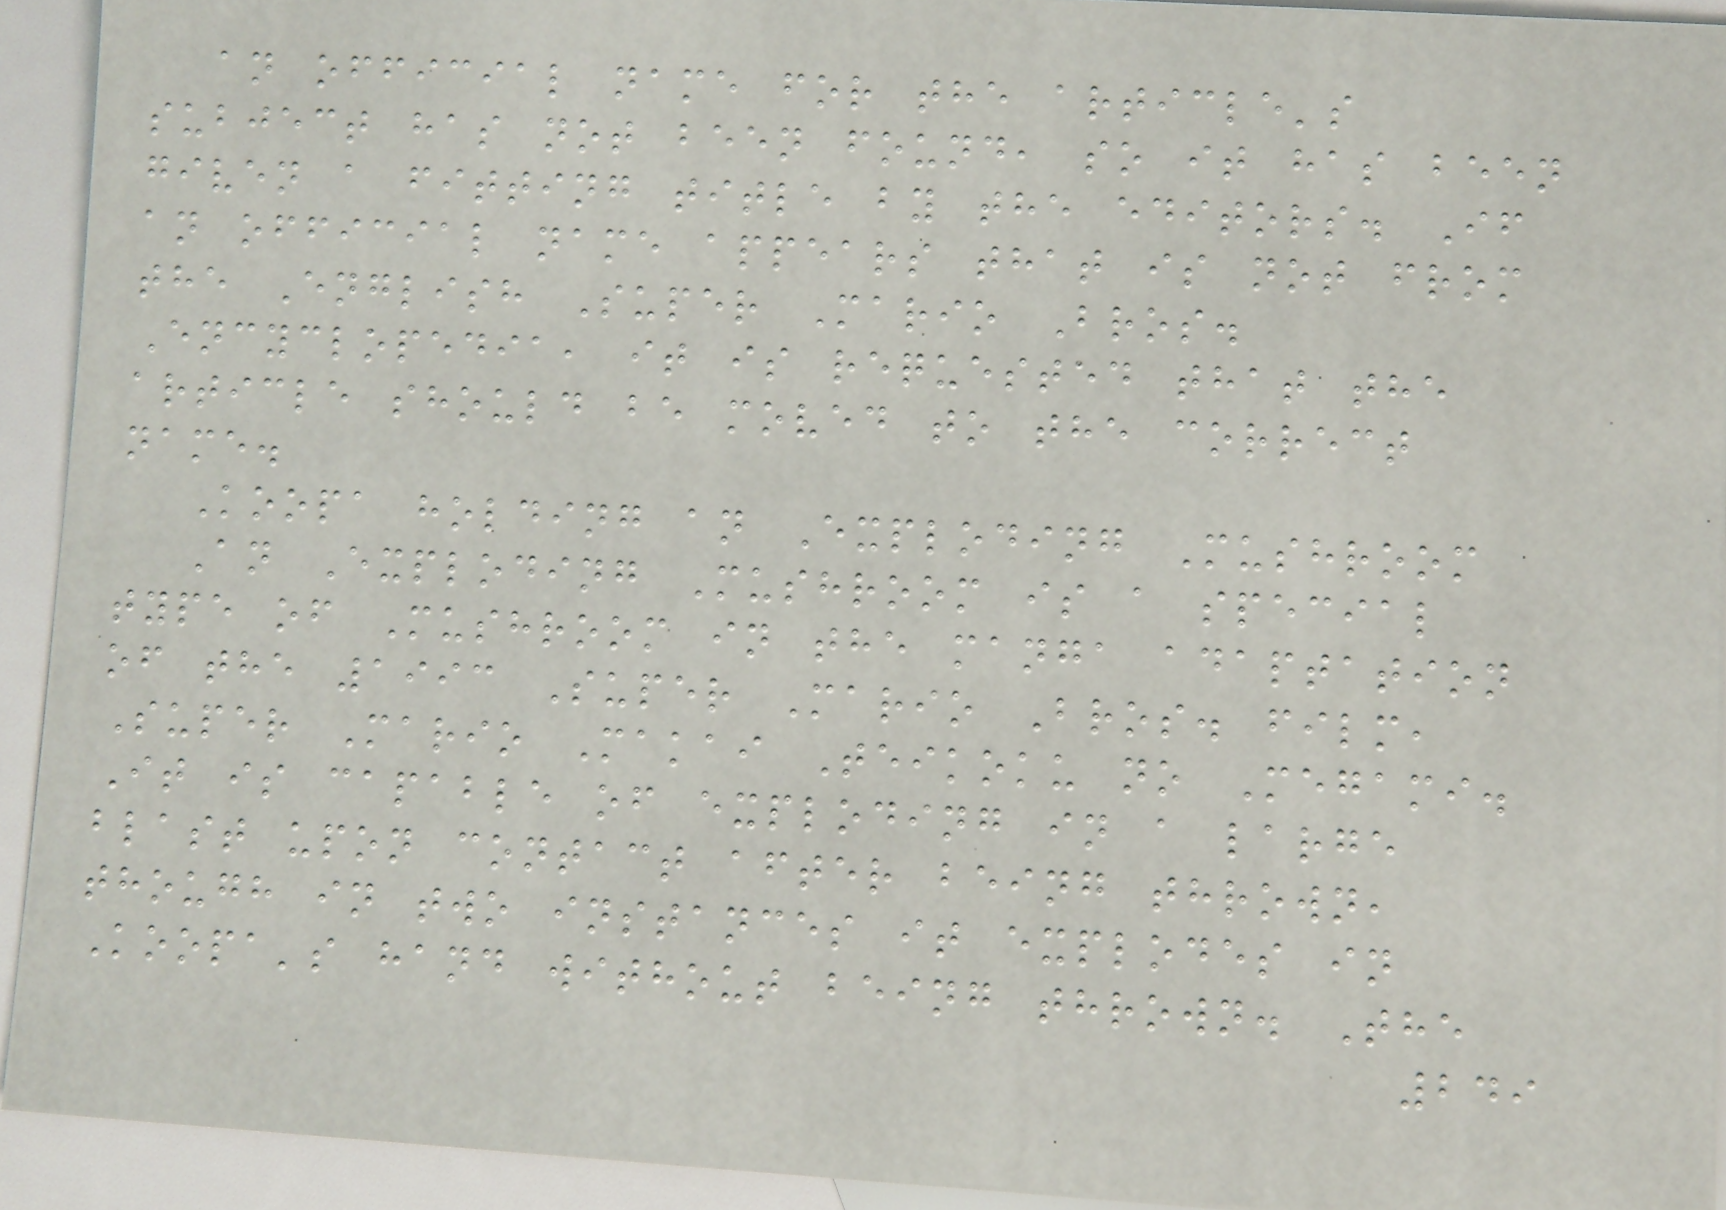an official name for the article's
subject has not been found, so it has been
given a fitting title by the editors. If
an official name appears that is not from
the English Super Mario Bros.
Encyclopedia, it is requested that the
article should be moved to the correct
name.
Koopa holding an Exploding Mushroom
An Exploding Mushroom is a special
type of Mushroom in the manga adaptation
of the 1993 Super Mario Bros. film,
Super Mario Makai Teikoku no Megami.
It is capable of exploding in a large
blast upon contact after being thrown,
though in two instances it explodes in
Koopa's hand without being thrown. The
249
